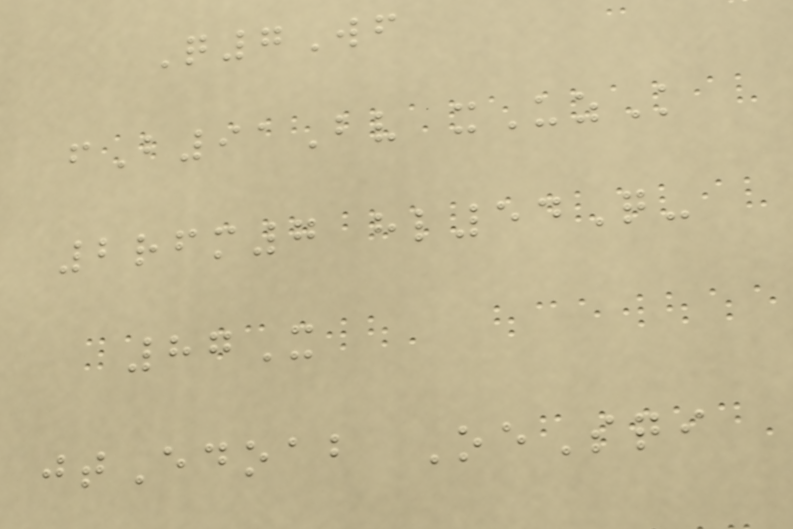Q7Wf
fB91Bv xUzK
2rfm7 hl54Q-
87X
jtEdoab OeSqi
